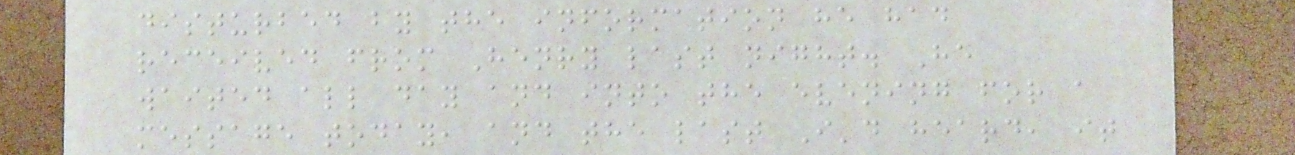disturbed by the information he had
received from Henry last night. He
waited all day and into the evening for a
message today, and the last I'd heard, it
